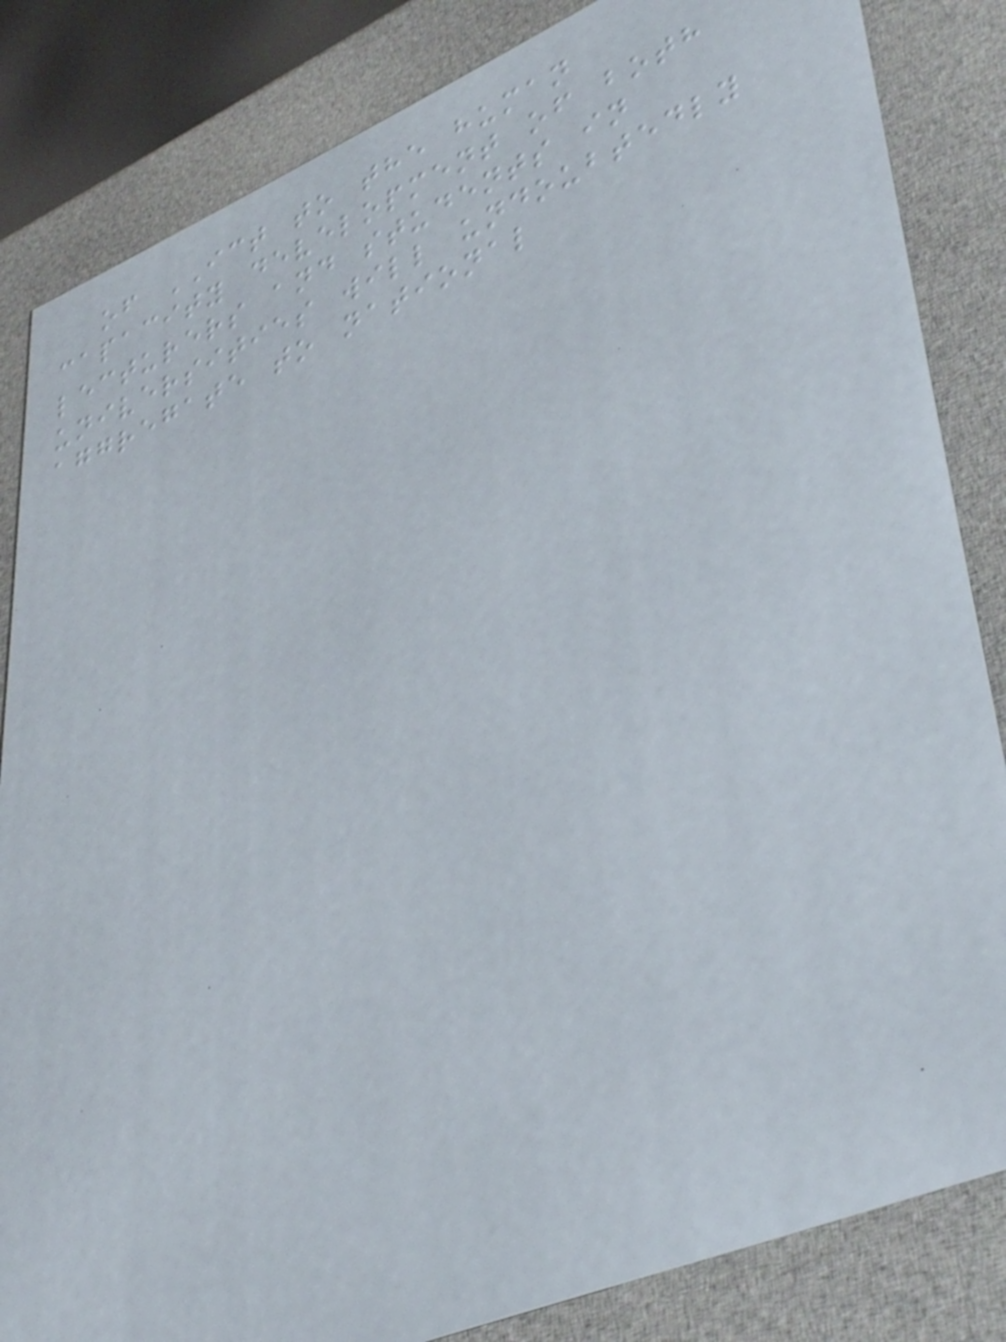of ICT to the human
capacity development of both
lecturers and students in
universities will undoubtedly
aggregate to national
